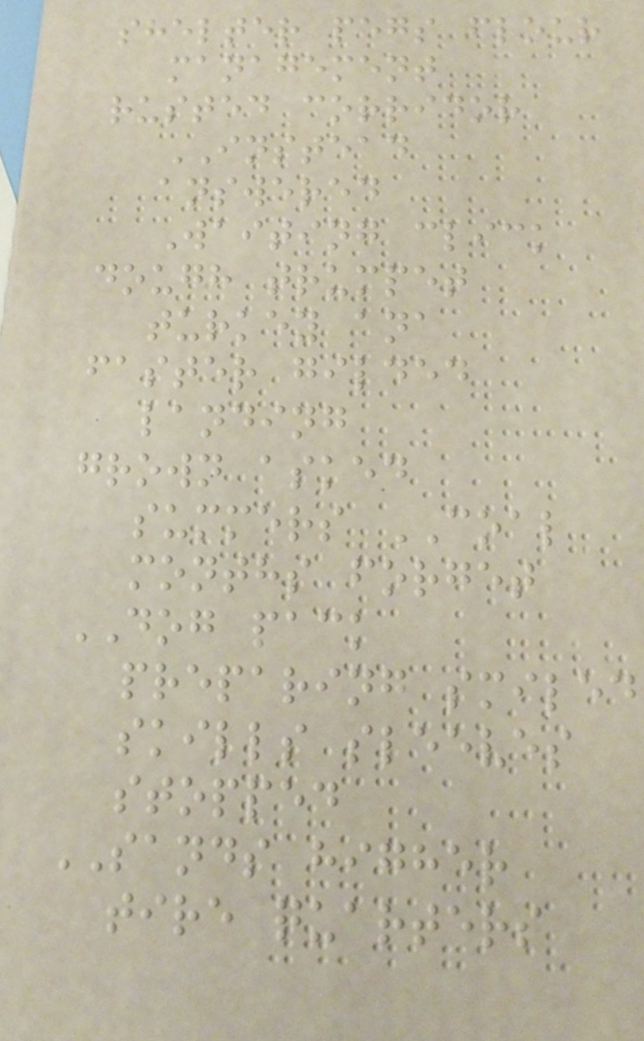shelter pegs flour
management
rusted corridor
INSTEAD
answered
Waiting click
dough trumpet
turkey ana
faster gilded
landing
grown asked
summers COAL
months forget
DOG pack
preparing smiled
skills sleeves
stopped
SANDS higher
tire quarters
